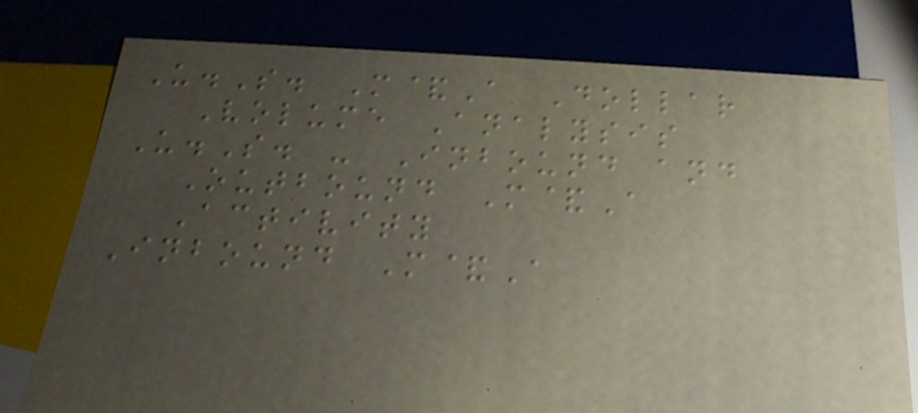U.S. M&A Dollar
Volume Analysis
U.S. - Inbound and
Outbound M&A
Activity
Inbound M&A
